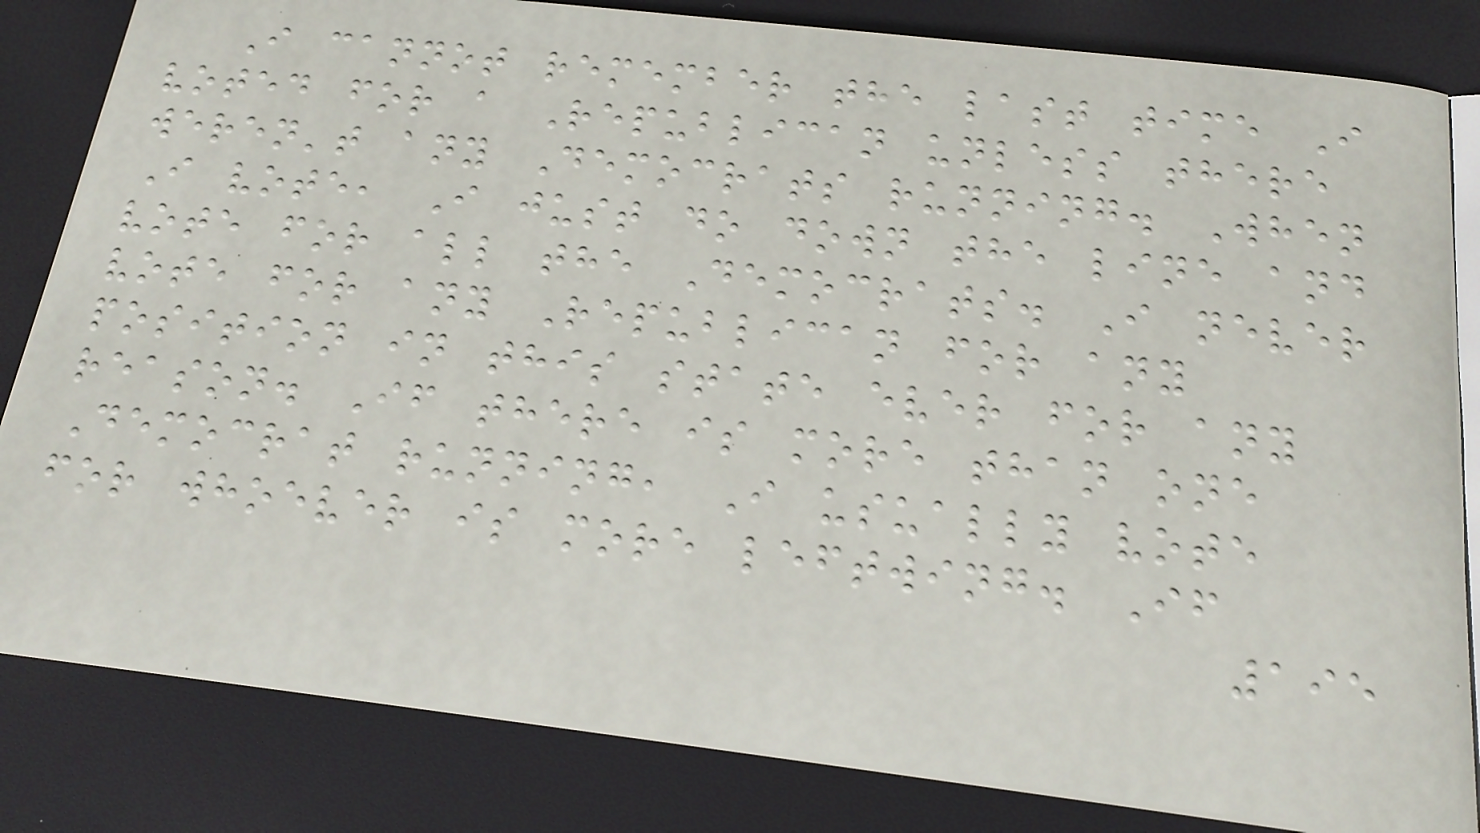I cannot remember the last time I
voted for a Republican unless there
weren't any Democrats running. When
I vote, I just do down the line and
vote for all the Democrats. I never
vote for any Republican for any
position in this state ever for any
reason. If there is more than one
Democrat running, I usually vote
for whoever is more leftwing. If
195
